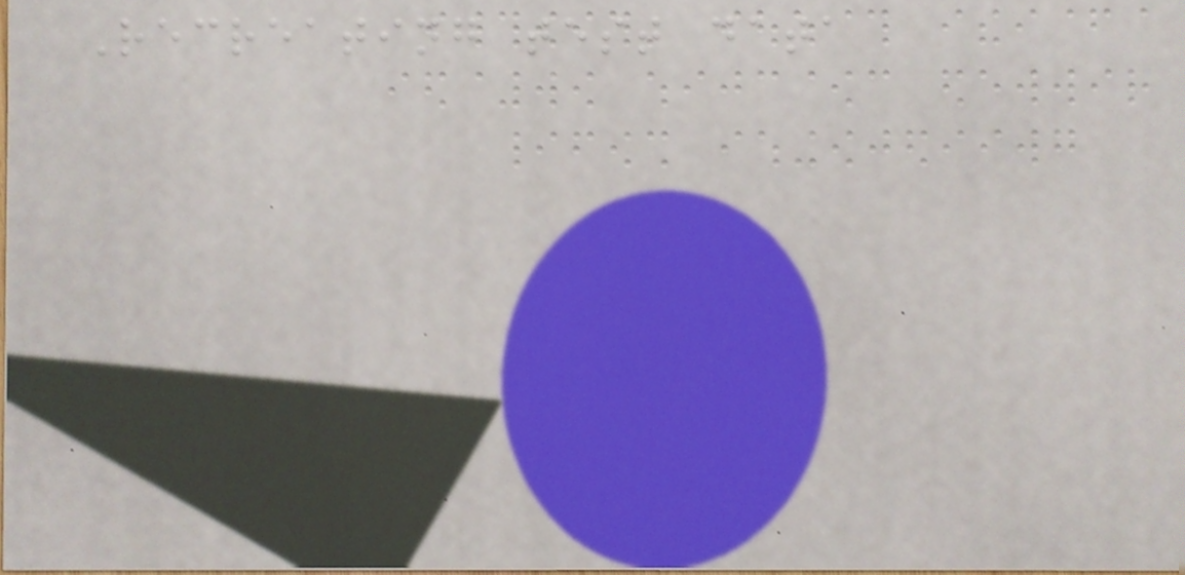Recreating test data
